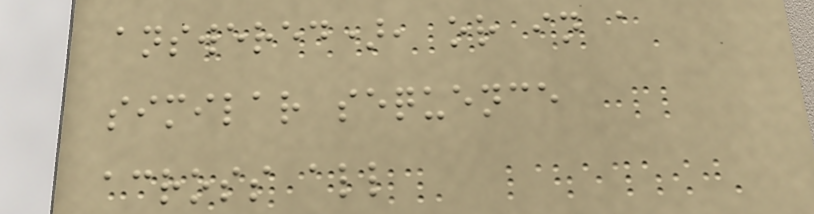answered), or in a
similar sequence
across all
